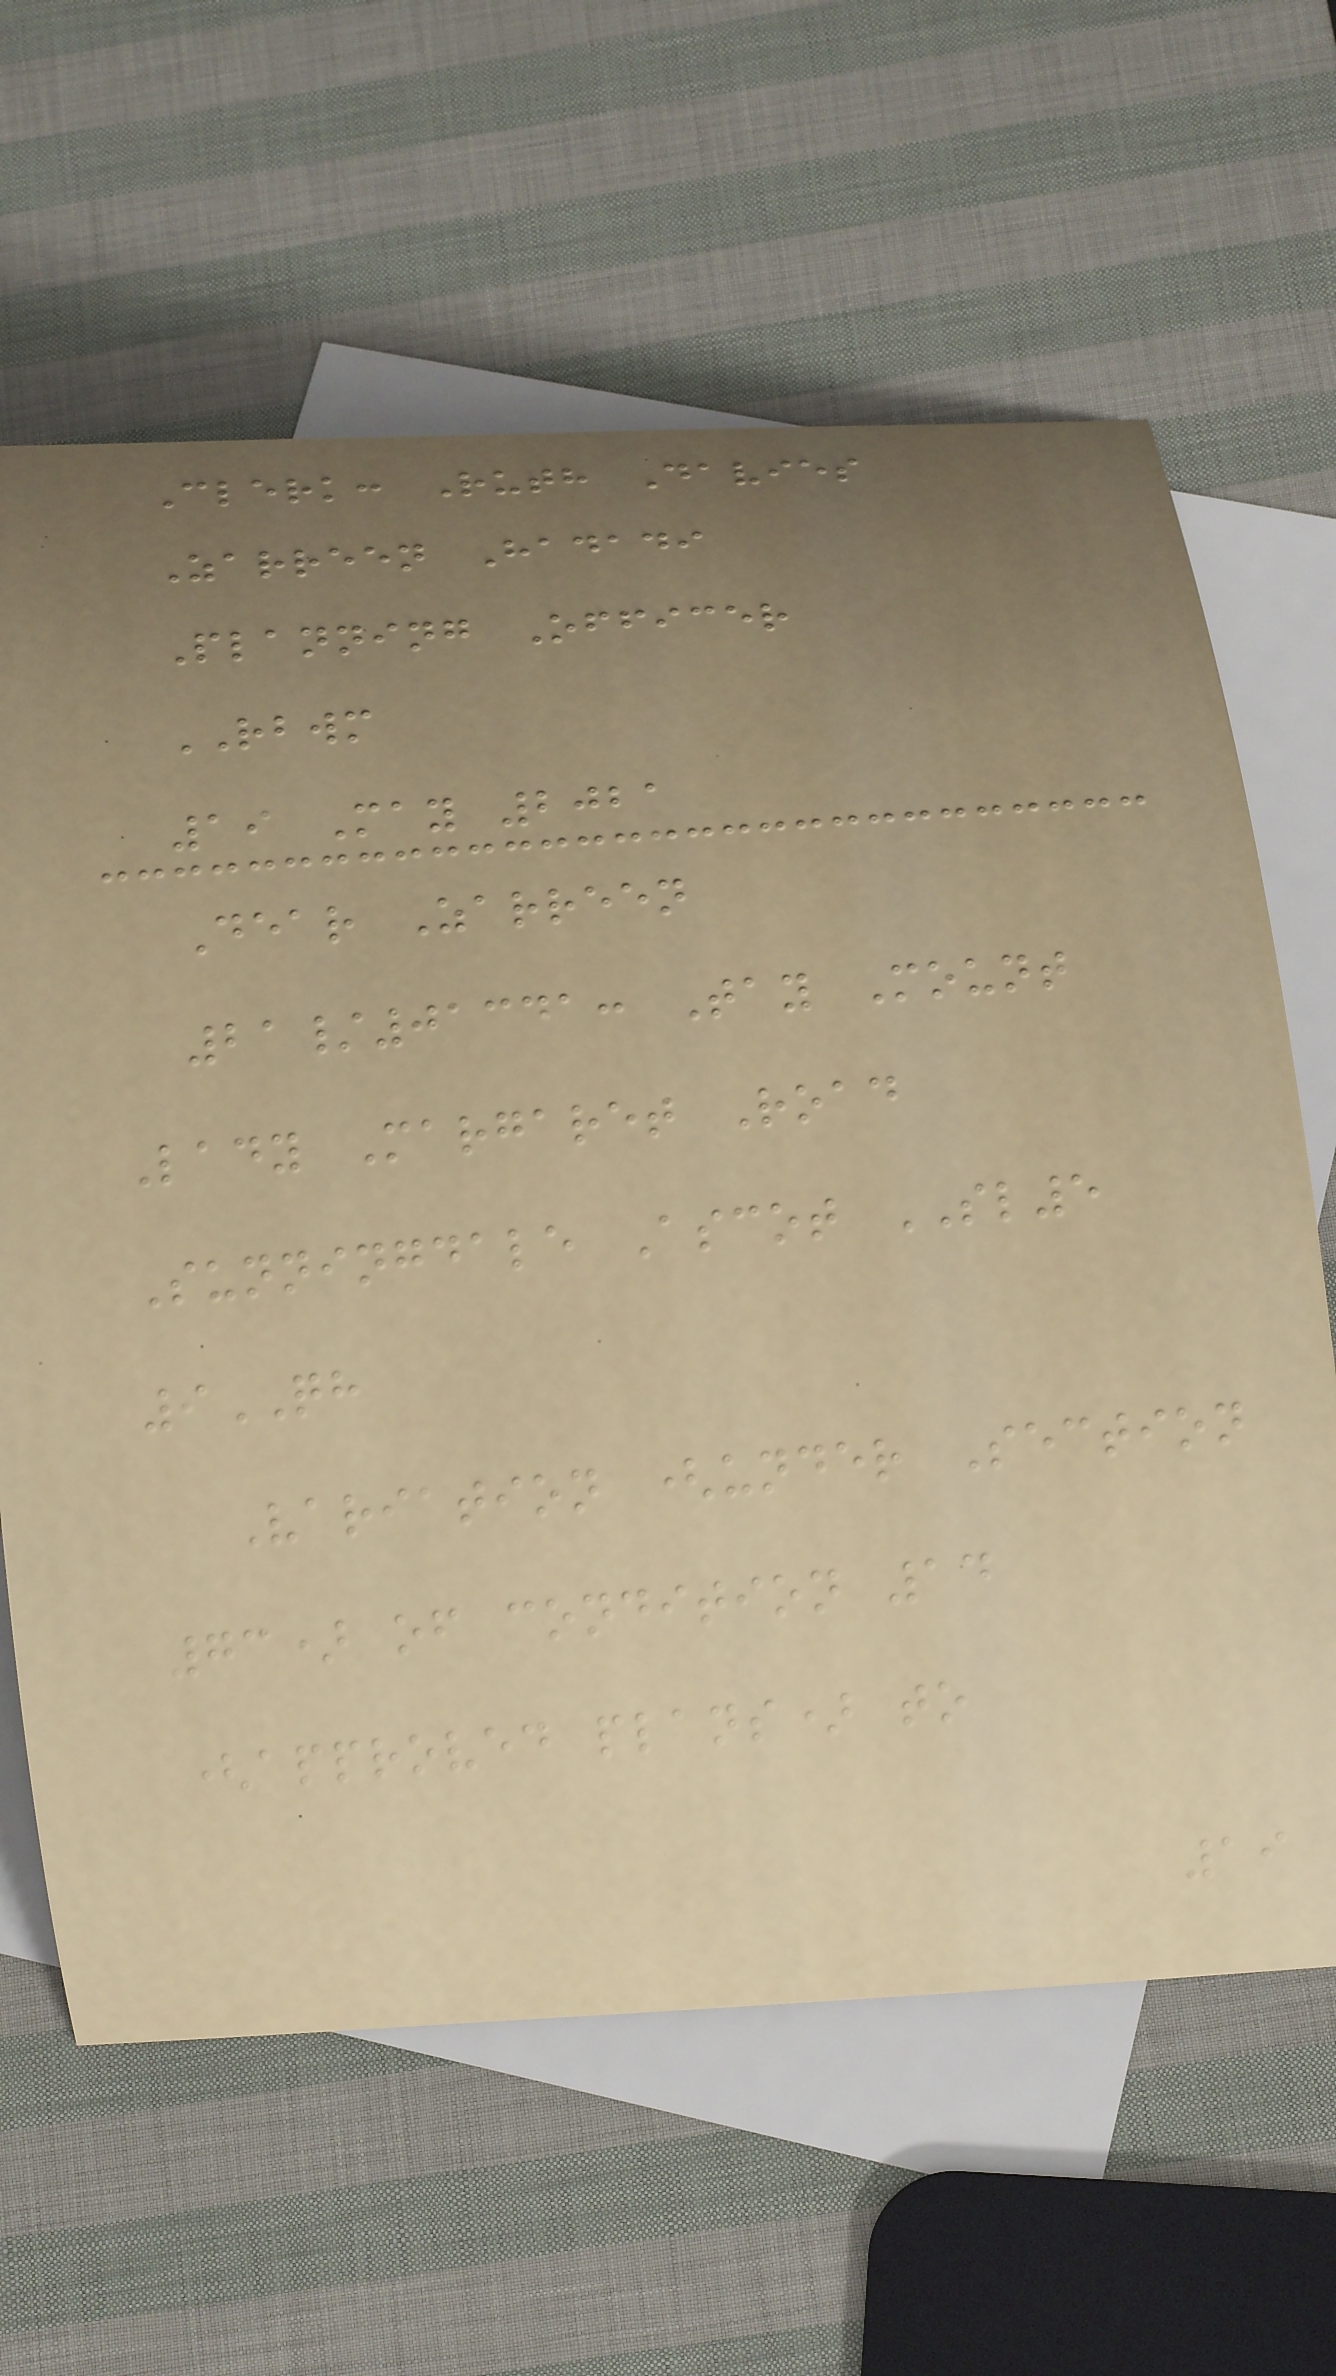Clerk: Ruth Davies
Zarreen Hadadi
Planning Officer
RBWM
19 May 2021
Dear Zarreen
21/01341: Tay Mount
Lady Margaret Road
Sunningdale Ascot SL5
9QH
Variation (under Section
73) of condition 14
(approved plans) to
19
